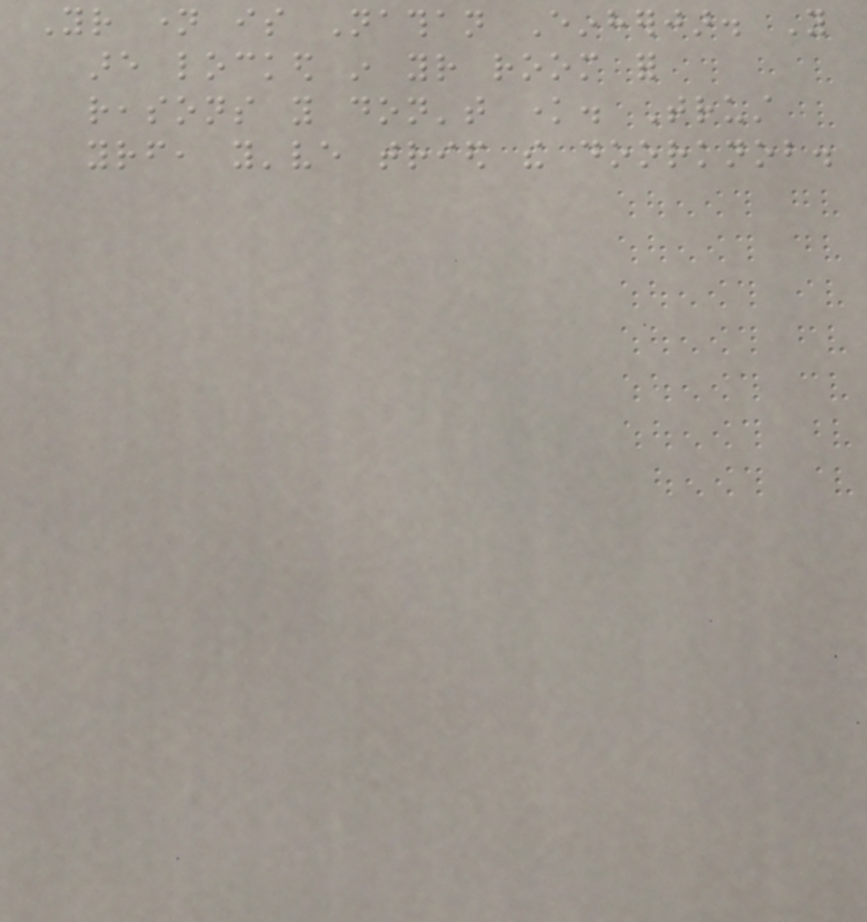Your name is Nathan Einherjar. You
are locked in your room for
reasons you don't know. Trust
yourself, you've tried the doorknob.
